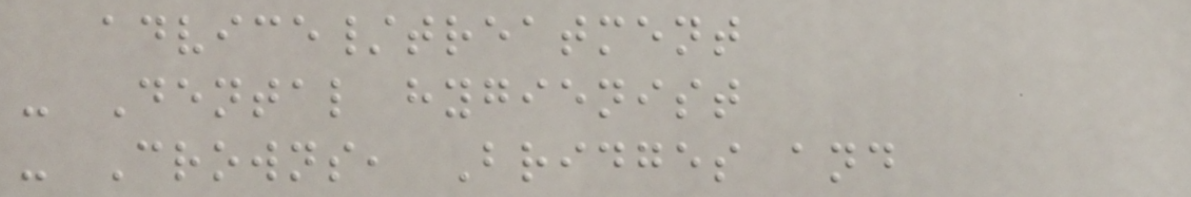advice/treatment
- Dental hygienist
- Crowns, Bridges and
